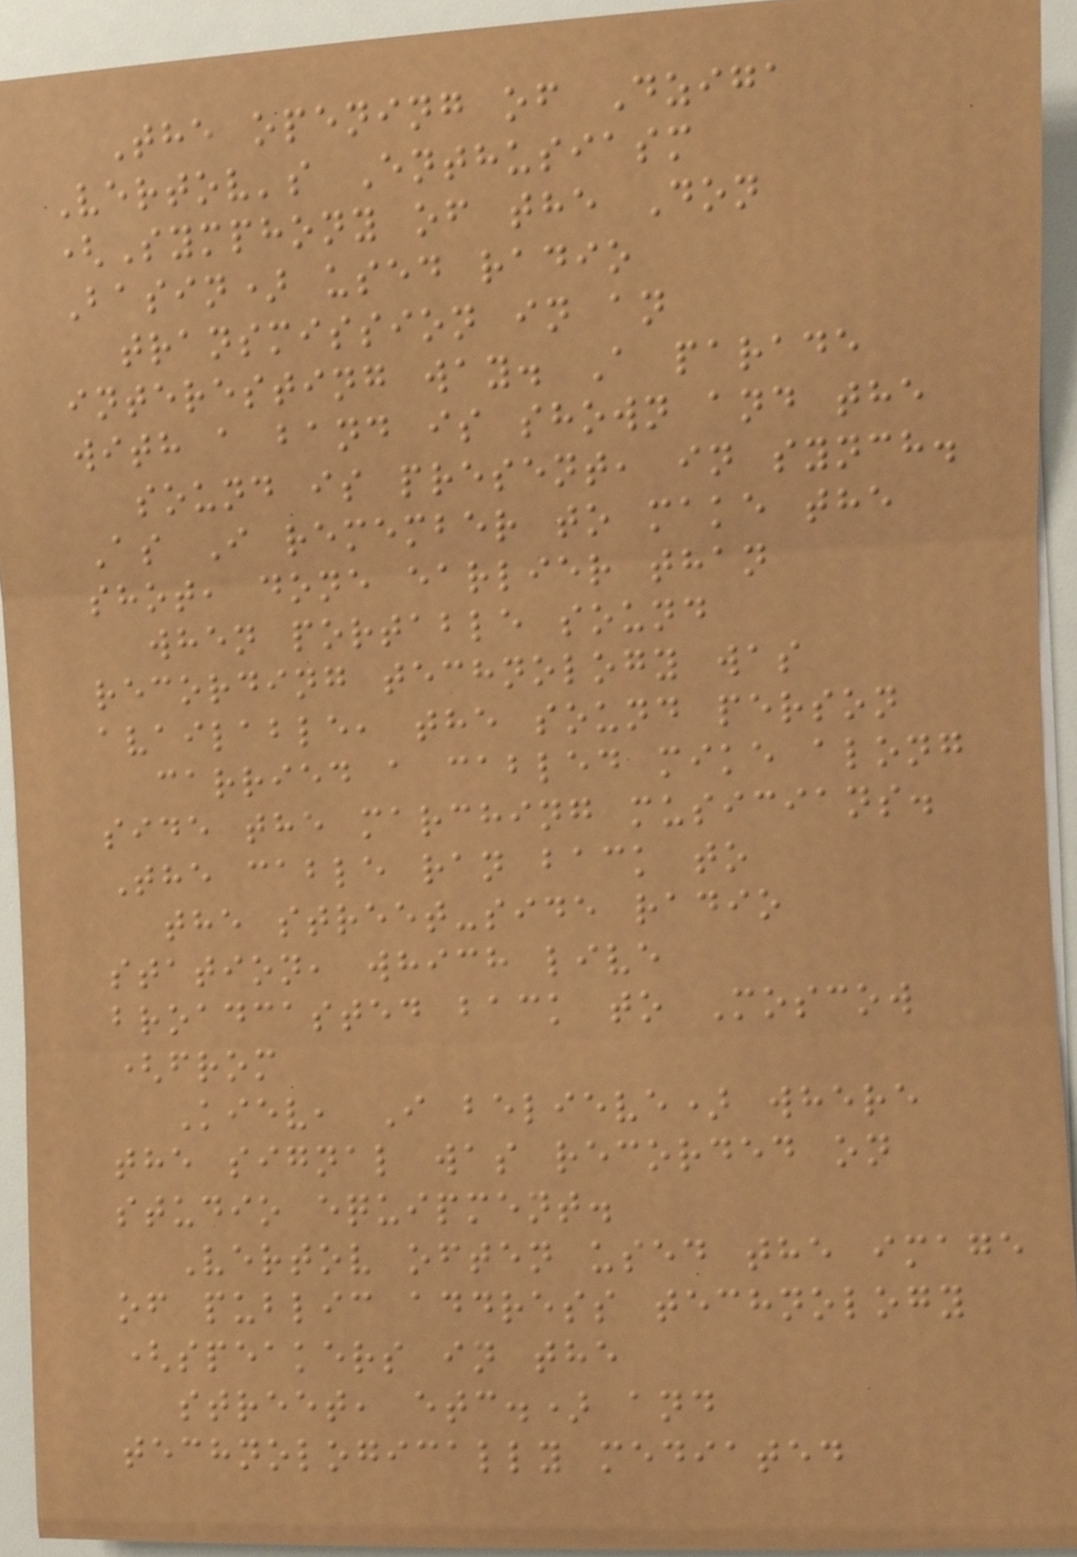The opening of Dziga
Vertov's Enthusiasm
(Symphony of the Don
Basin) used radio
transmission in an
interesting way. A parade
with a band is shown and the
sound is present, in synch.
As I remember to make the
shot, done earlier than
when portable sound
recording technology was
available, the sound person
carried a cabled mike along
side the marching musicians.
The cable ran back to
the street-side radio
station, which live
broadcasted back to Moscow
(from
Kiev, I believe) where
the signal was recorded on
studio equipment.
Vertov often used the image
of public address technology
(speakers in the
street, etc.) and
technologically mediated
